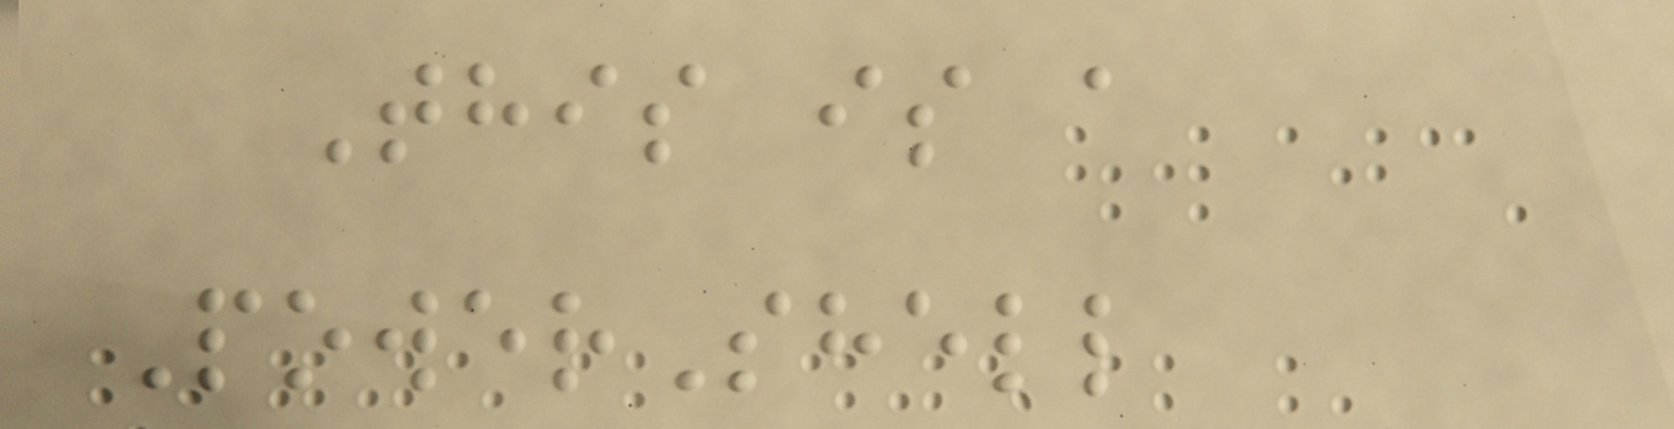This is a
PowerShell
